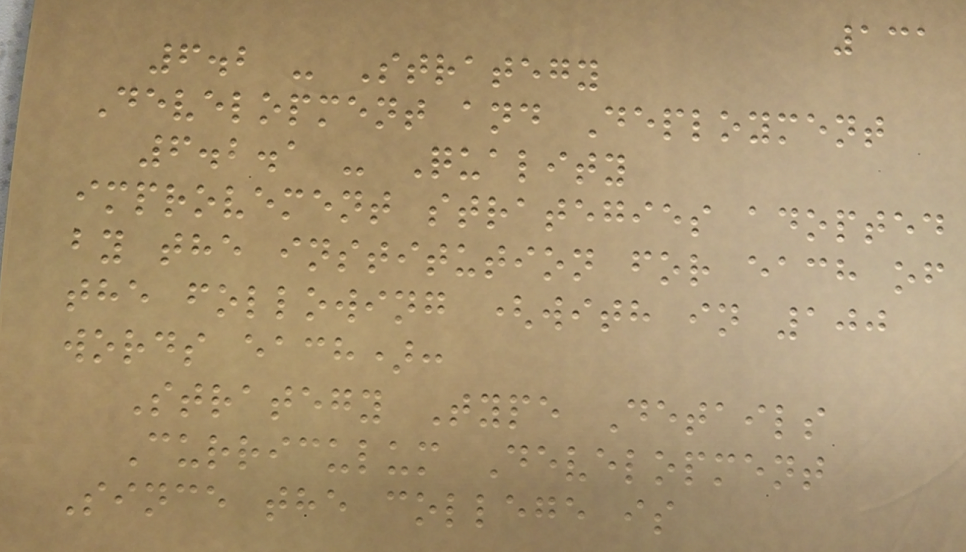131
6.2 - Strategy
Development and Deployment
6.2.1 - Quality
improvement strategies adopted
by the institution for each of
the following (with in 100
words each):
Strategy Type Details
Curriculum Development
Since the college is
